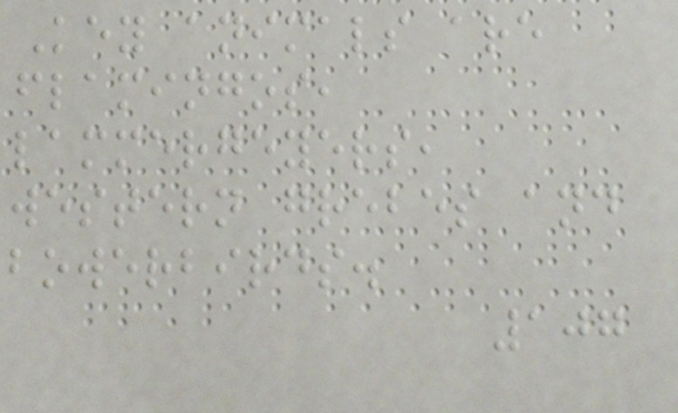Key animals are
flamingos,
lammergeyers,
western grebes and
bowerbirds.
107
